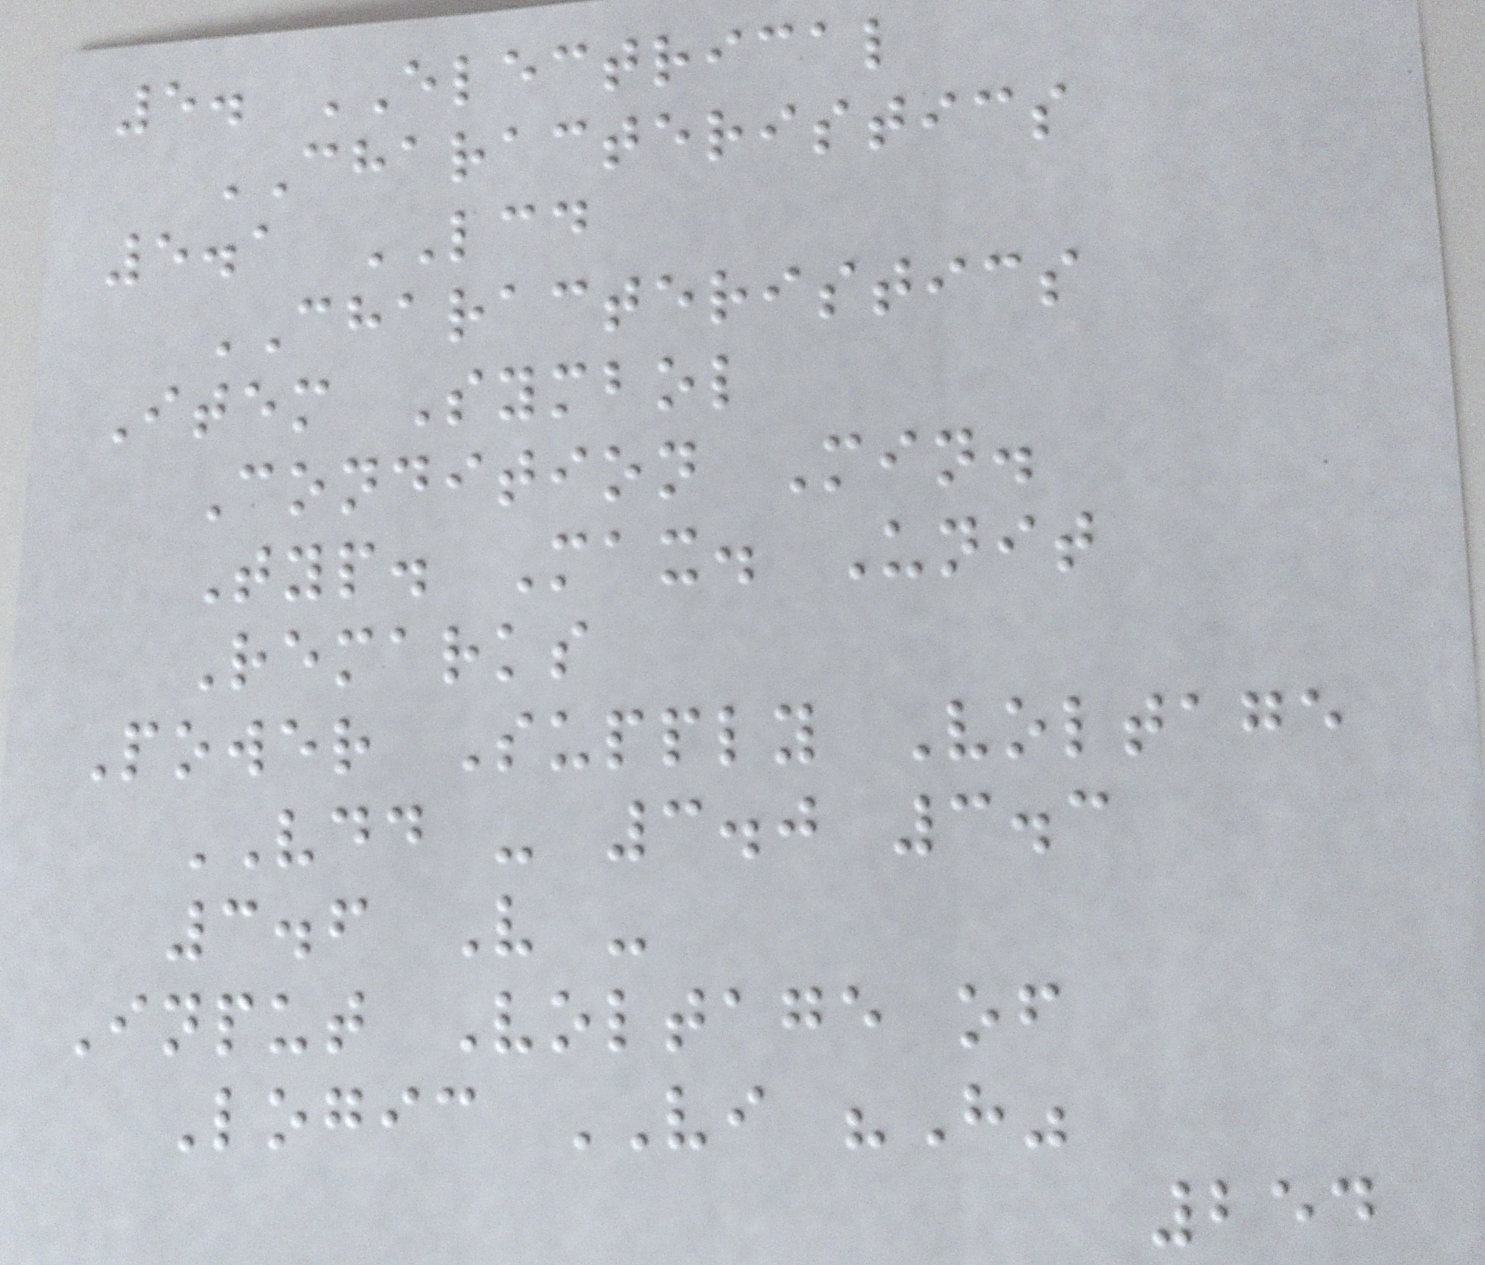5. ELECTRICAL
CHARACTERISTICS
5.1 LCD
CHARACTERISTICS
Item Symbol
Condition Min.
Typ. Max. Unit
Remarks
Power Supply Voltage
VDD - 3.0 3.3
3.6 V -
Input Voltage of
Logic VI "H"
254
